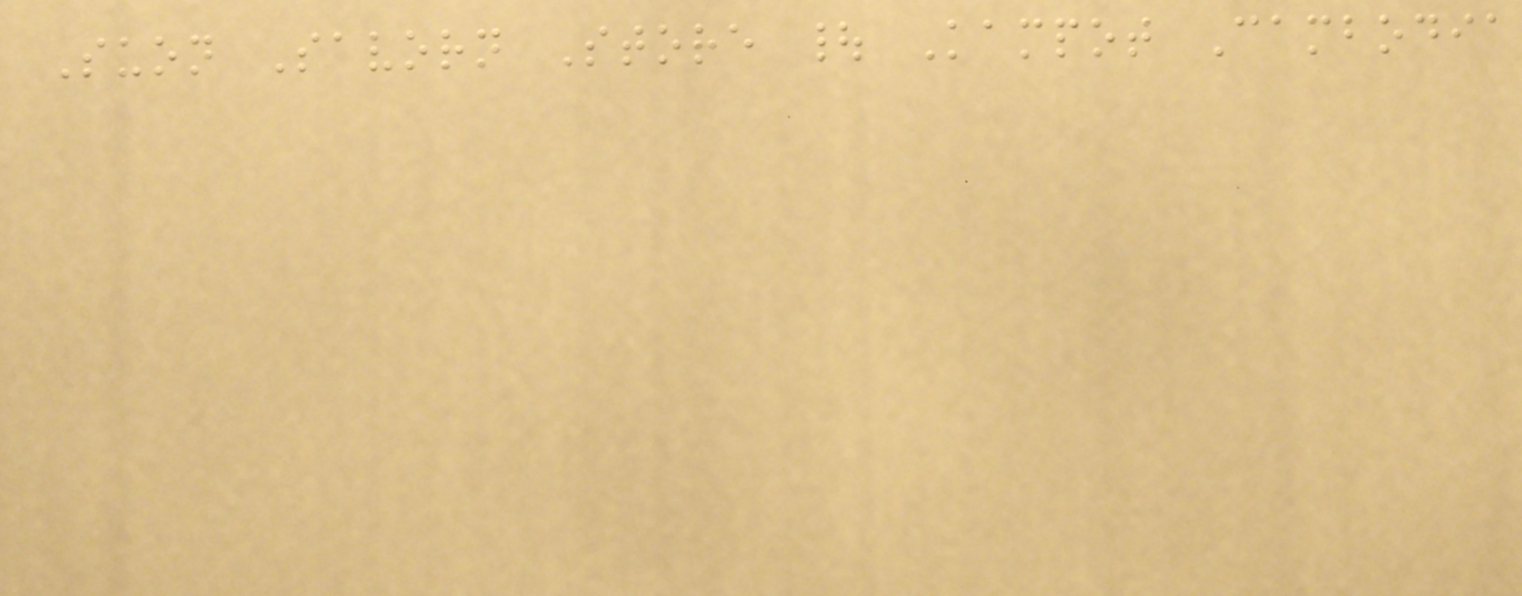Suon Savorn Store | Kampot Cambodia
